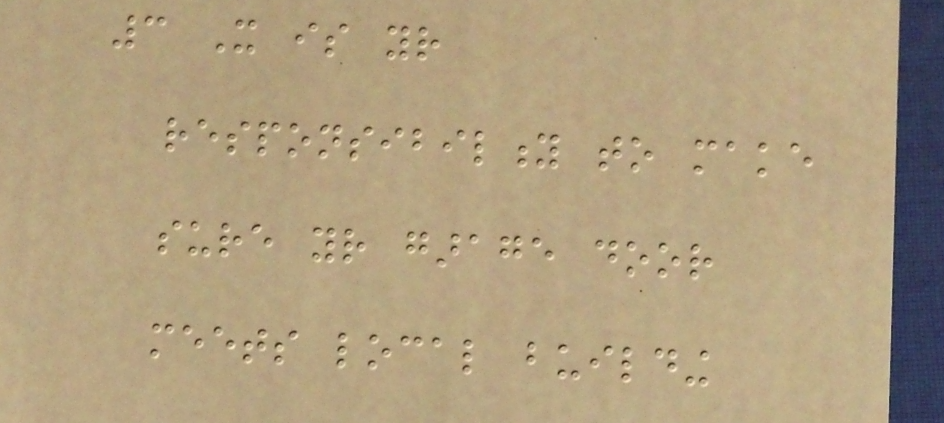3 It is your
responsibility to make
sure your garage door
meets local building
